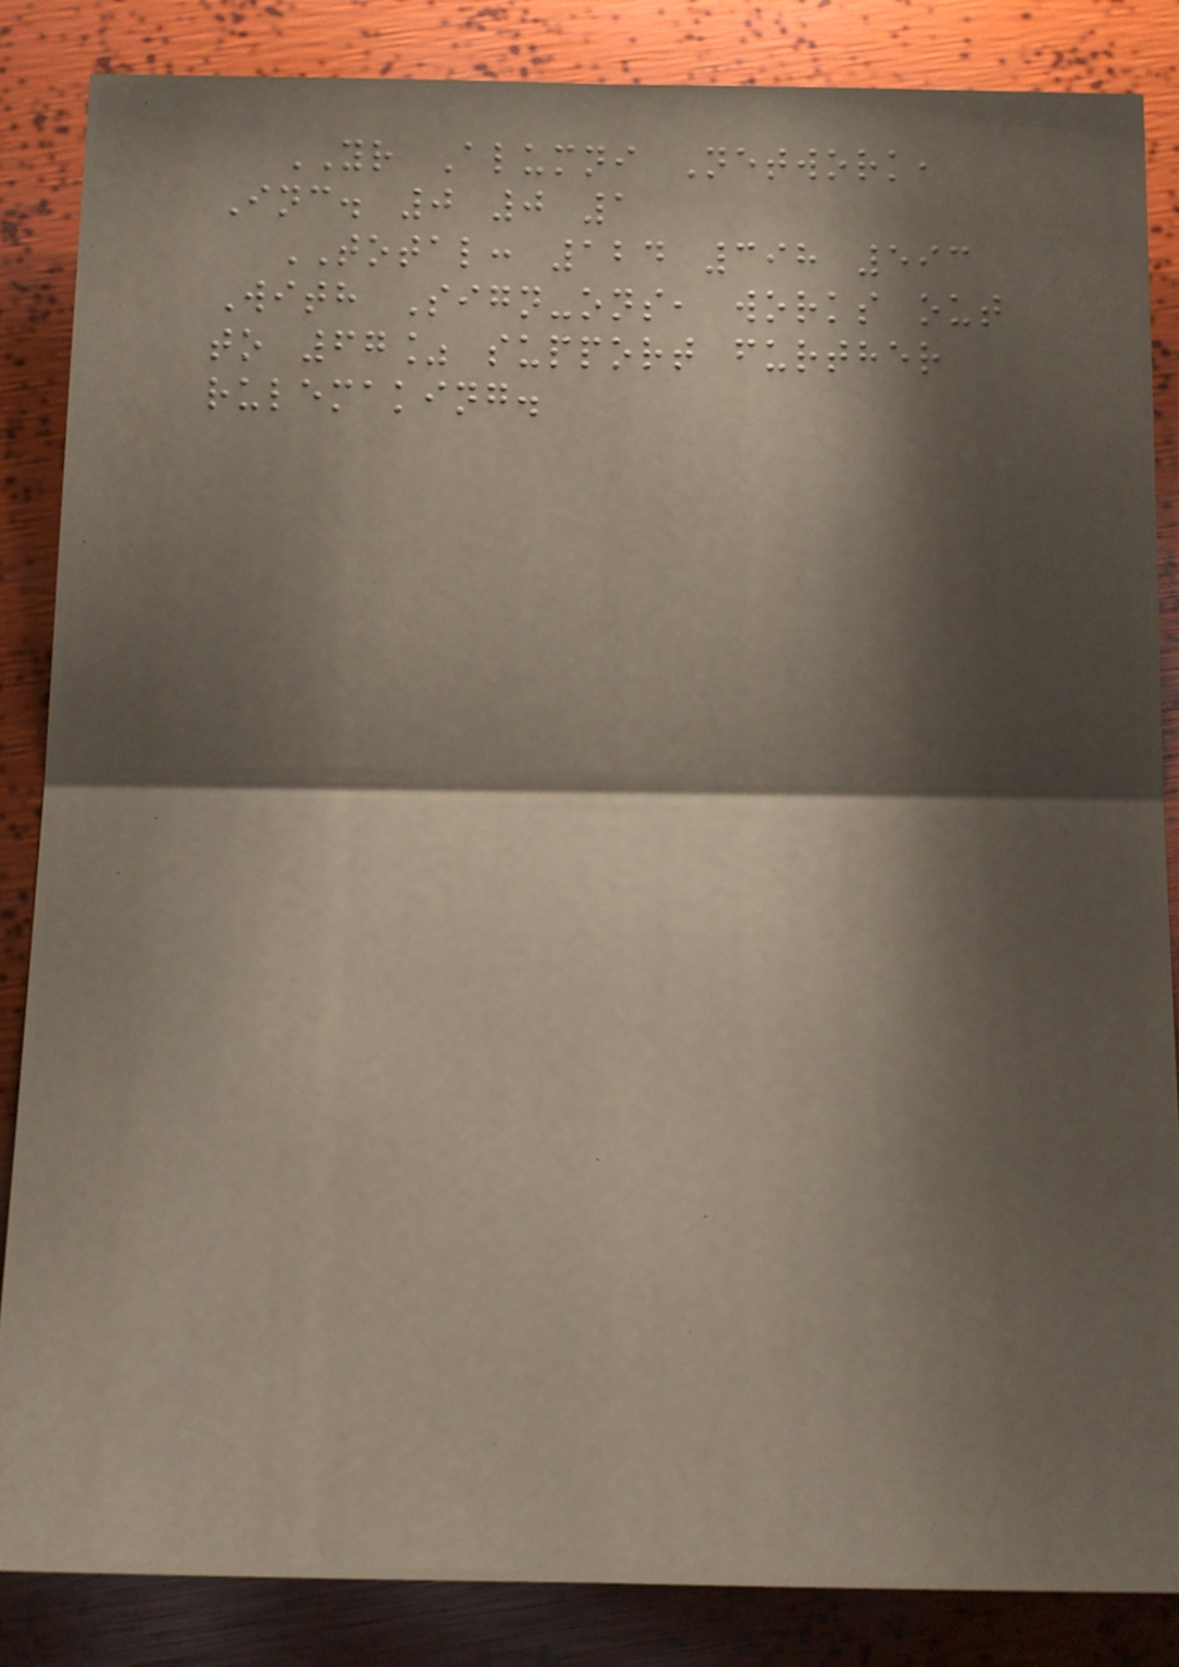YR Alumni Network,
Inc. 0 0 1
TOTAL: 124 398 593
With Sign-ons, works out
to 67% support further
rulemaking.
